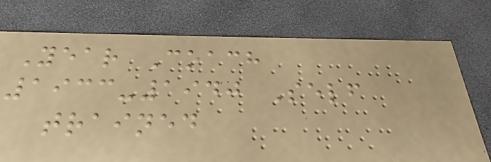Year Coach
1933-1940 Self
trained
